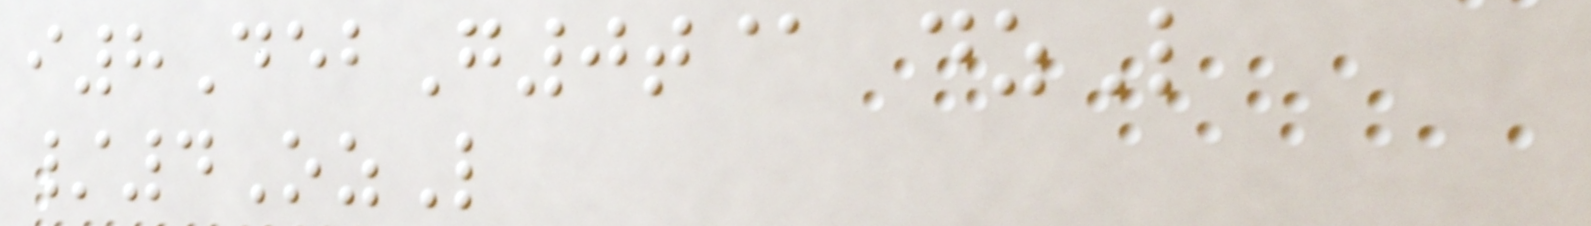i8DebG0t@ dzL
/4OzL
